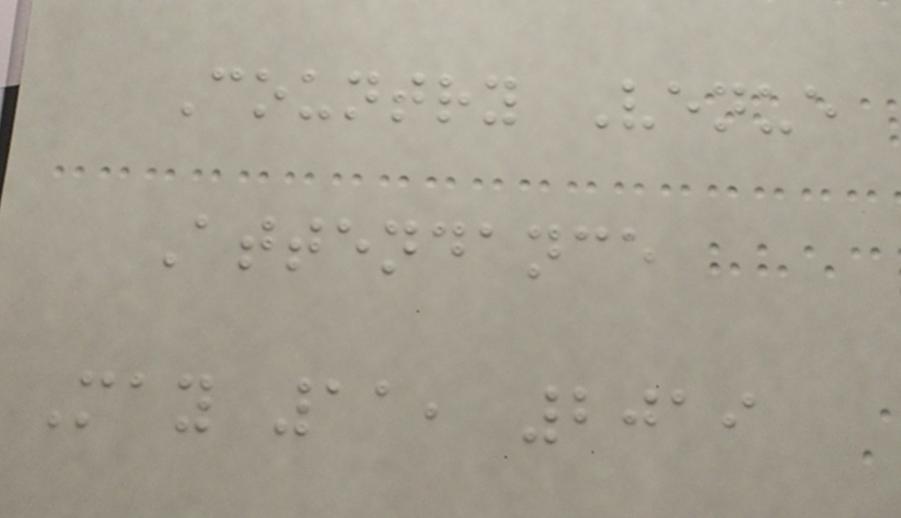Country Venue
Attendance
May 11, 2019
